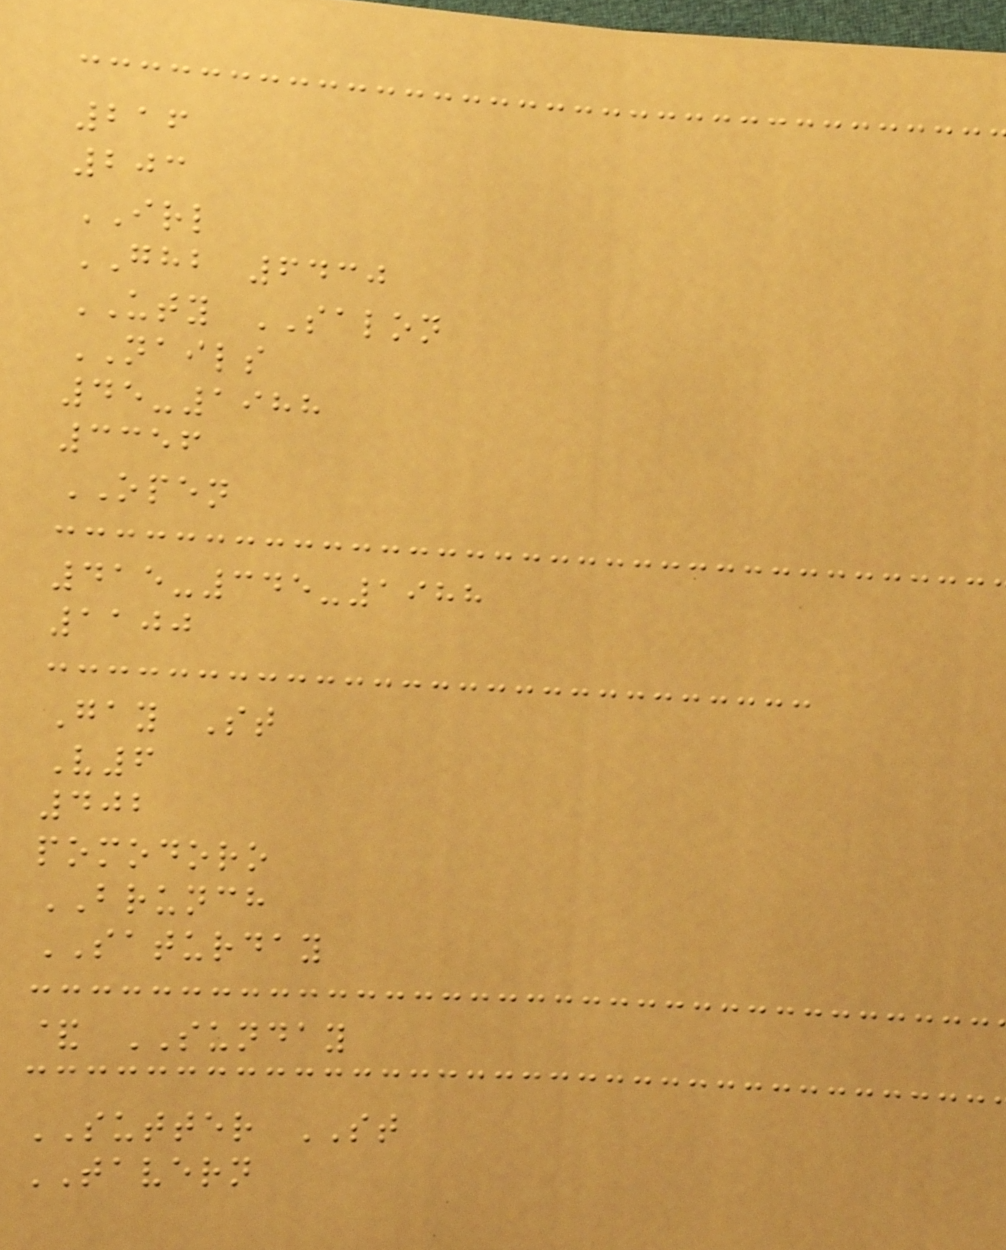216
203
IRL
GHB 6430
UTY SALON
NAILS
45-1988
3356
OPEN
415-345-1988
1100
Gay St
V6
402
pomodoro
BRUNCH
SATURDAY
& SUNDAY
SUTTER ST
TAVERN
